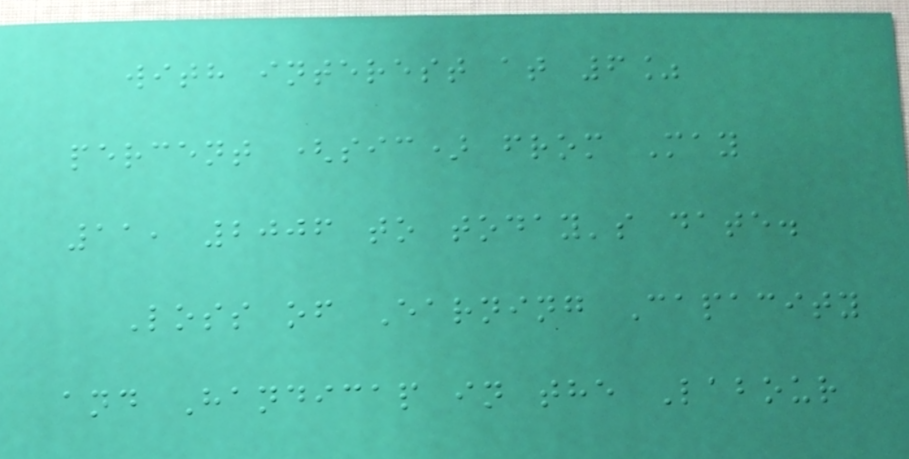with interest at 6%
percent (sic) from May
11, 2006 to today's date.
Loss of Earning Capacity
and Handicap in the Labour
